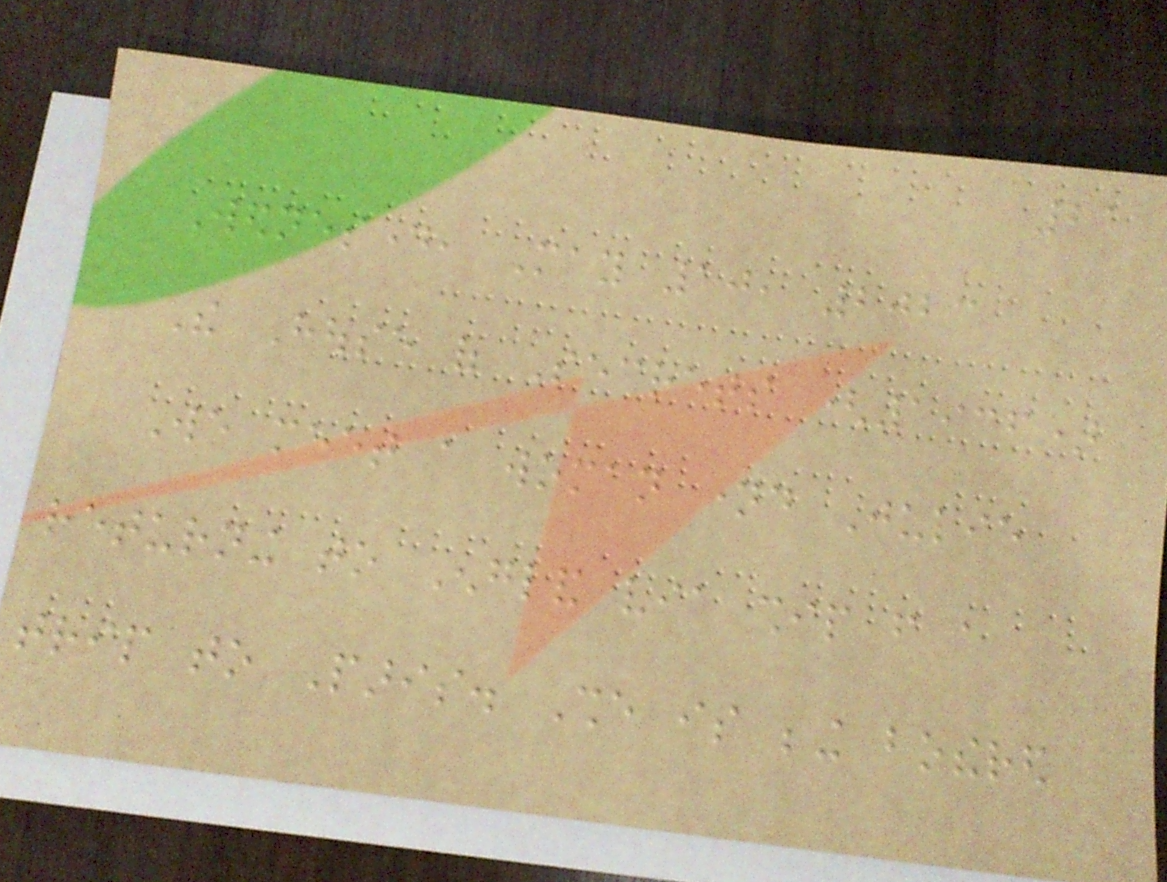21
Wednesday, May 10, 2023
The House of Secrets (1936)
We meet a woman named Julie
returning to England via ship from a
trip to Paris. She is being bothered
